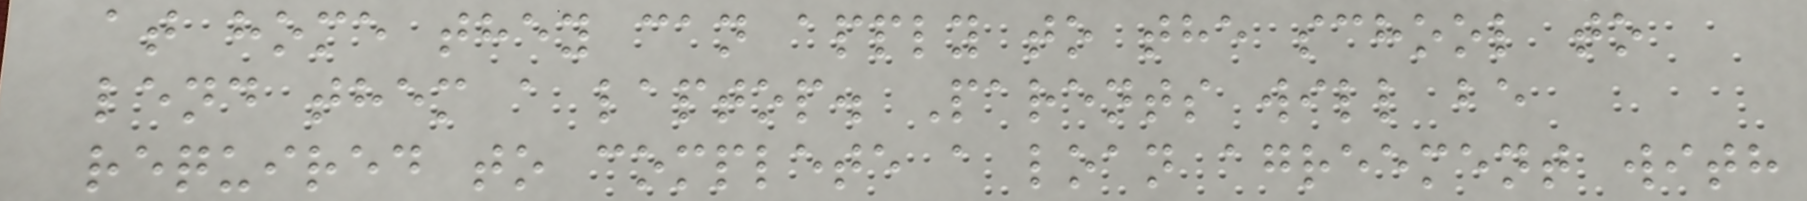at home they can apply to the school to
lend them a laptop. Parents will be
required to complete a loan agreement with
